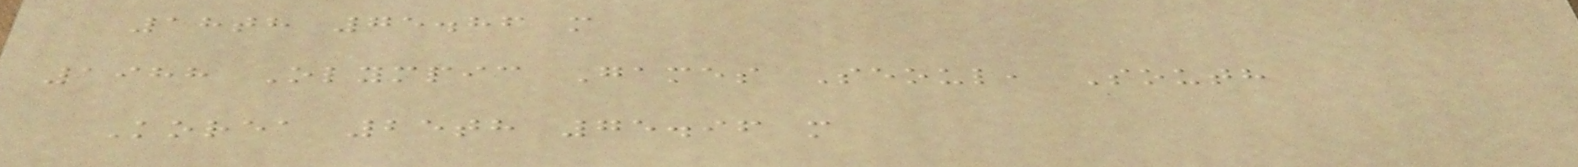18th 75.86 m
1988 Olympic Games Seoul, South
Korea 25th 75.96 m
